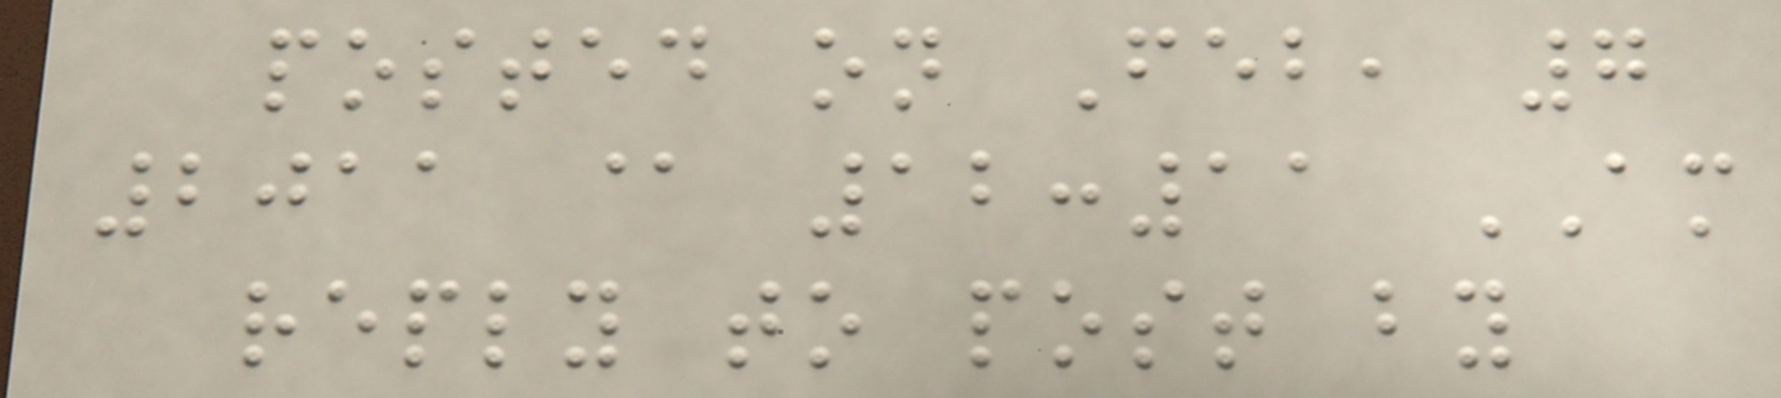posted on Feb, 7
2011 @ 12:11 AM
reply to post by
